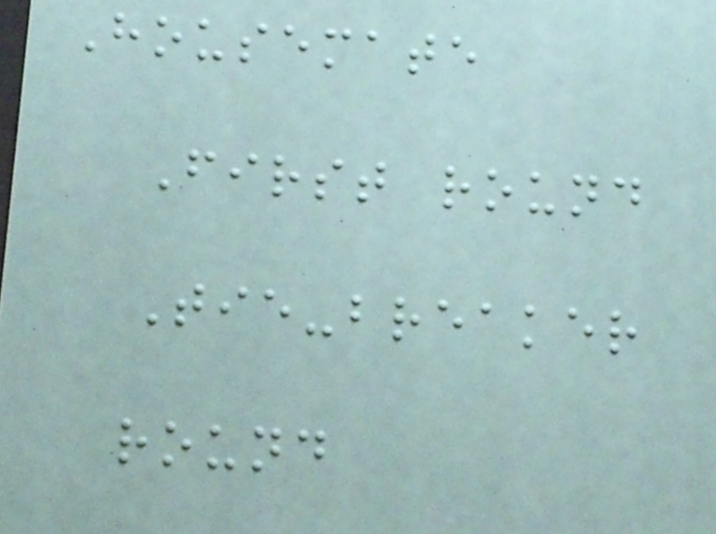Housemate
First round
Tie-breaker
round
